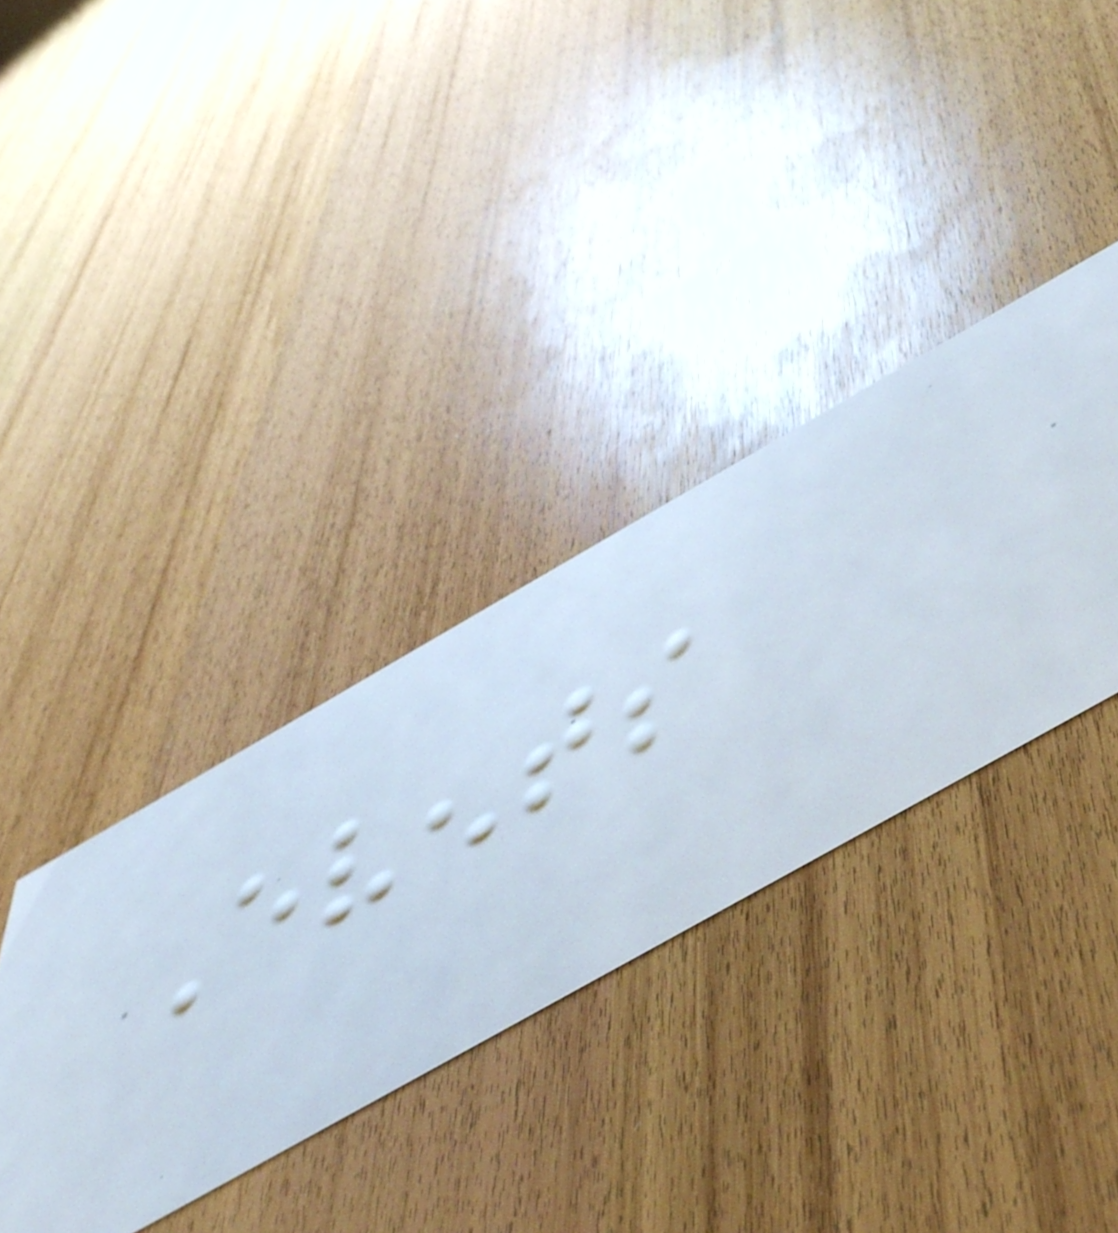Events
